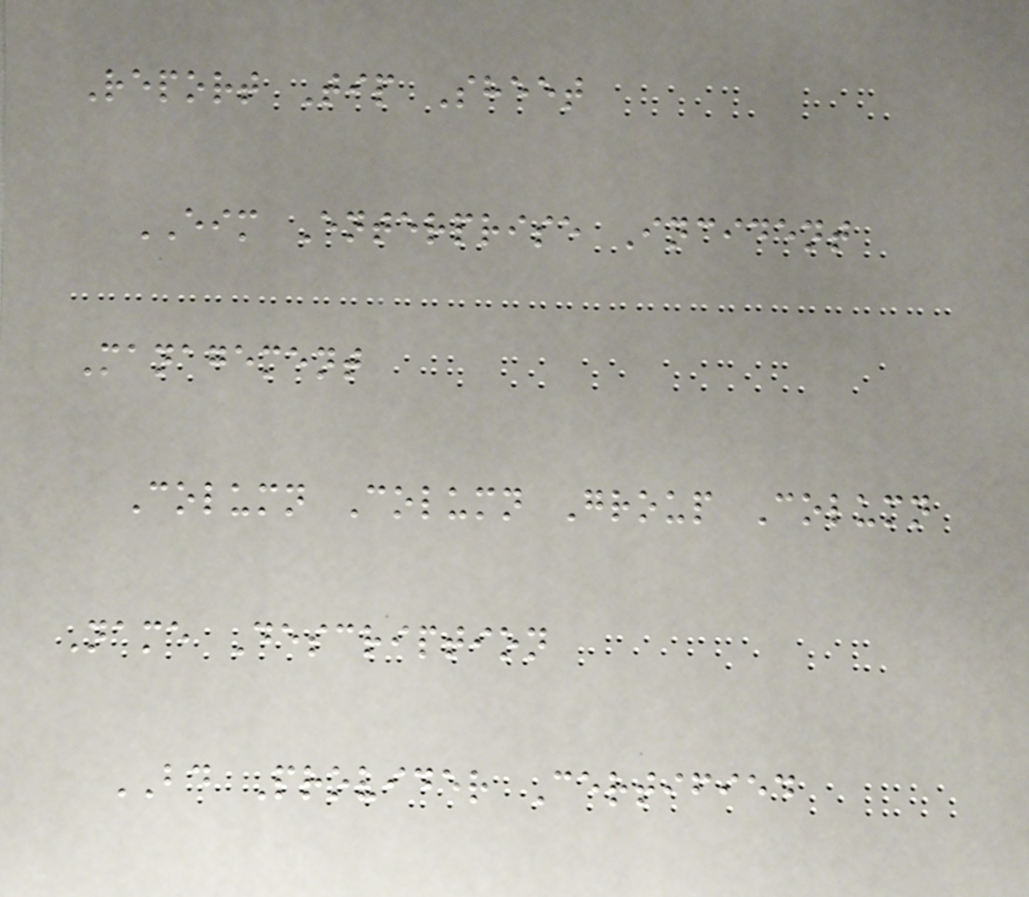Report Tip Sheet
EIM Enterprise Incident
Management
Column Column Group Column
Name Description
BD Provider Certified
